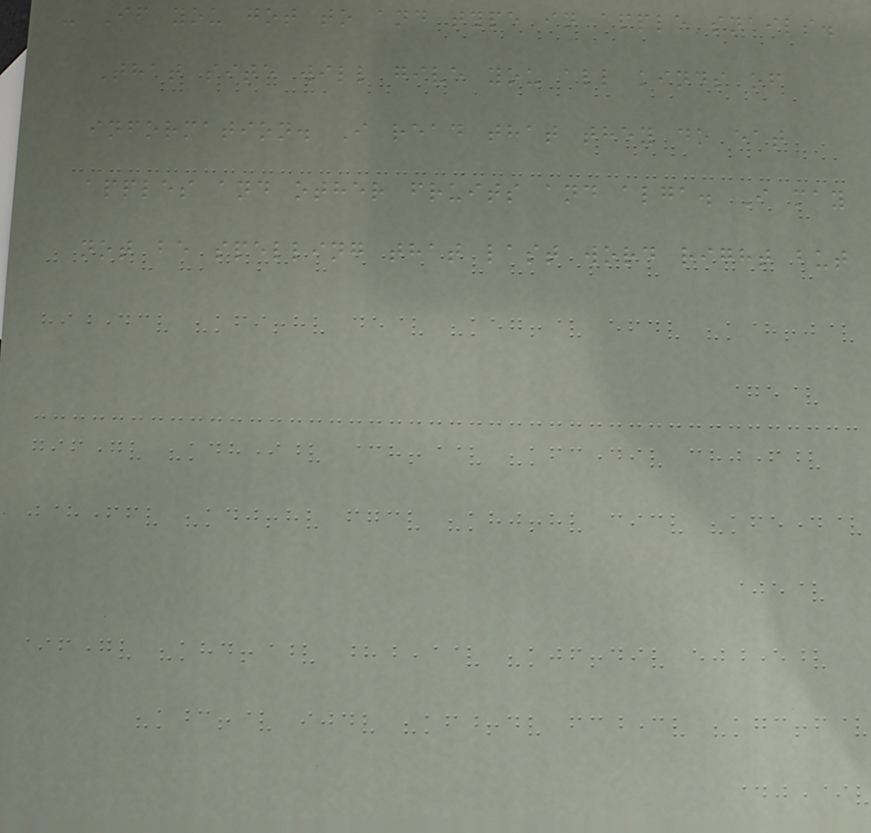- If you got to and type in apple snails.
That site will give you all kinds of
information. I read that they do eat
apples and other fruits and alga. I may
not be spelling that last word right but
